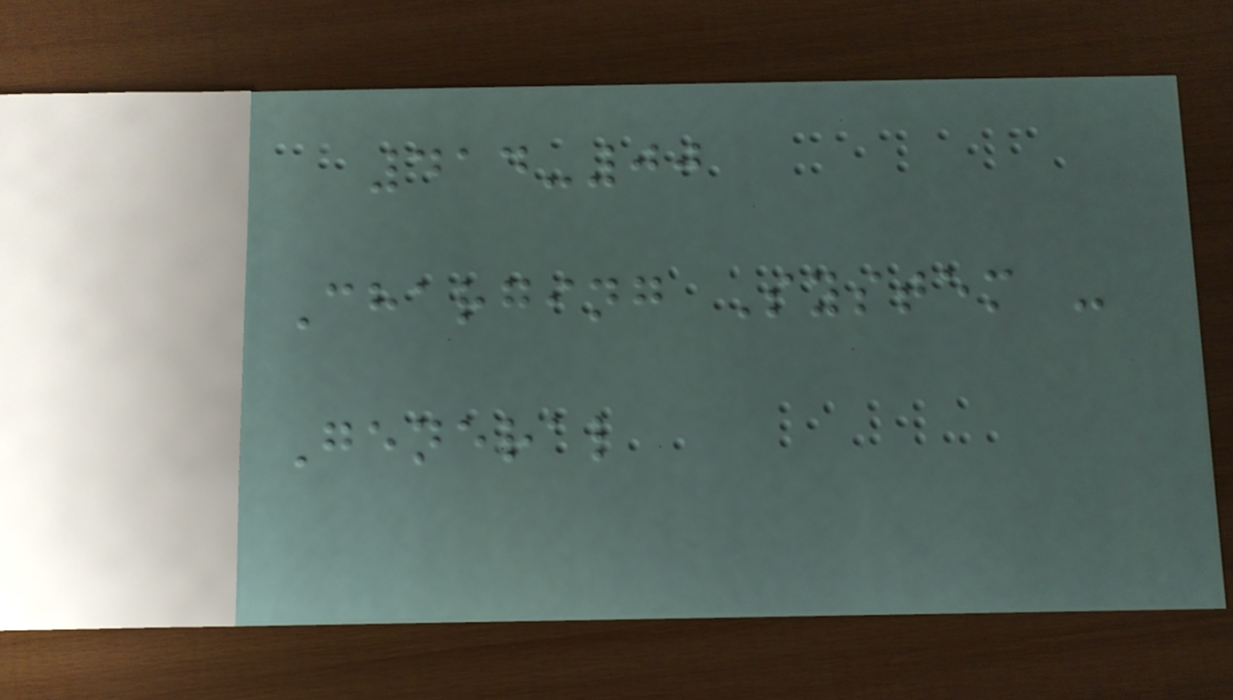414-00
Charging System -
General
